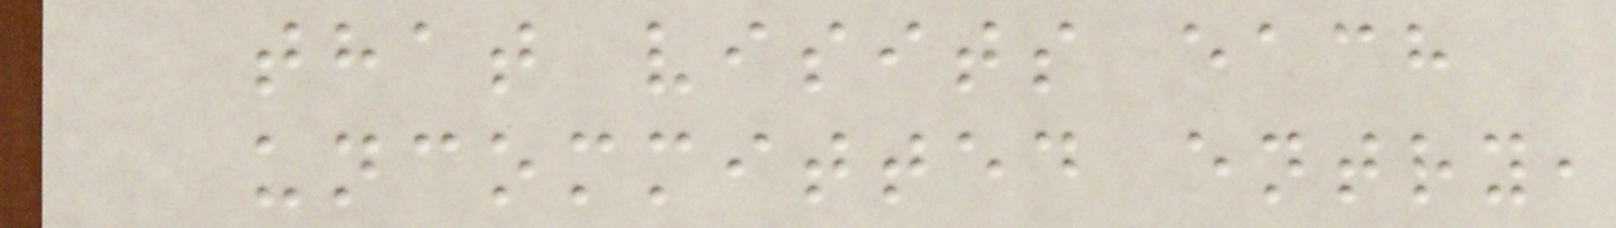that visits each
uncommitted entry,
